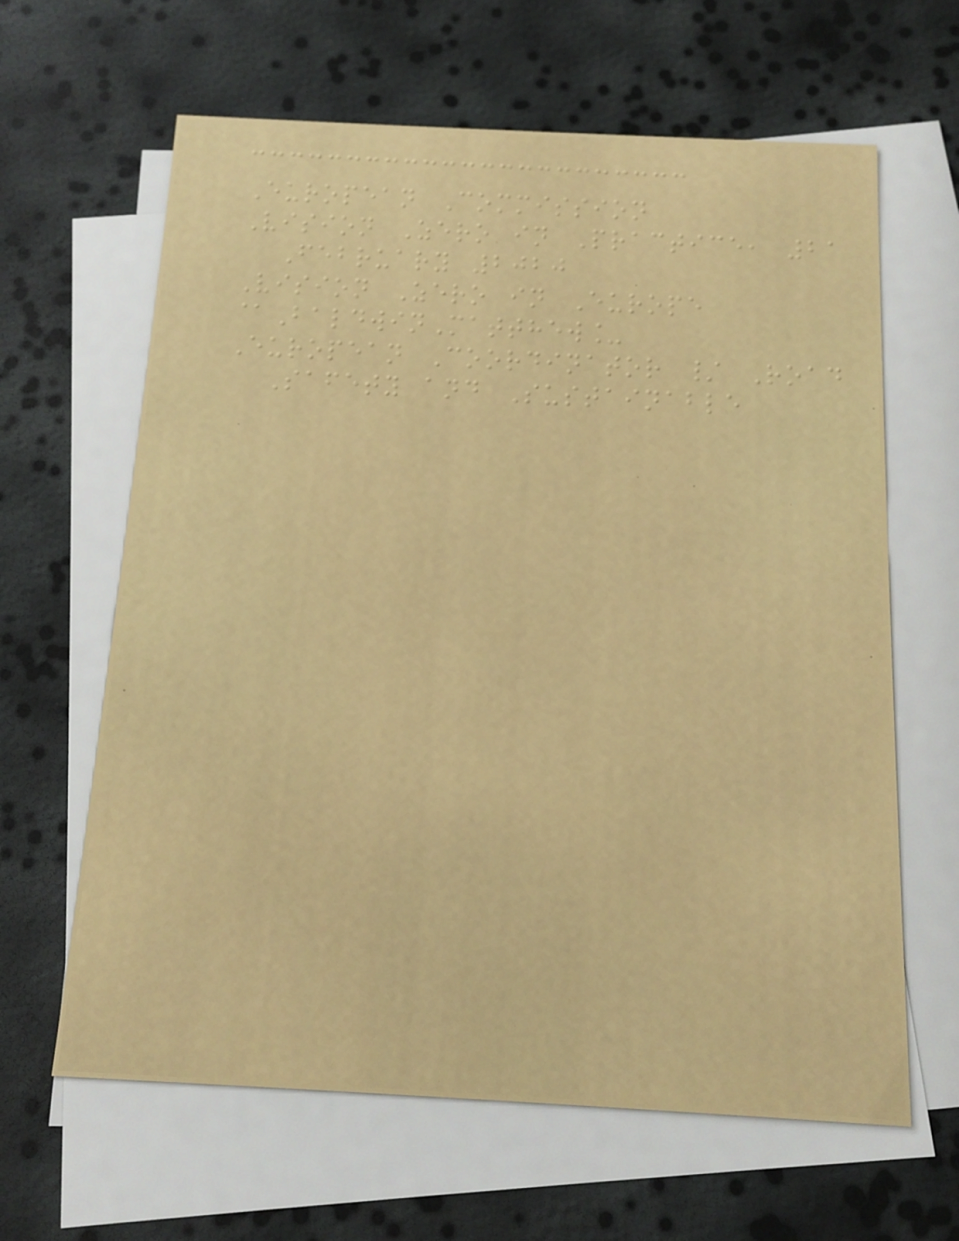European Commission
Vision Zero in Practice, 21
February 2020
Vision Zero in Europe
@BaldwinMatthew_
European Coordinator / Road
Safety and Sustainable
